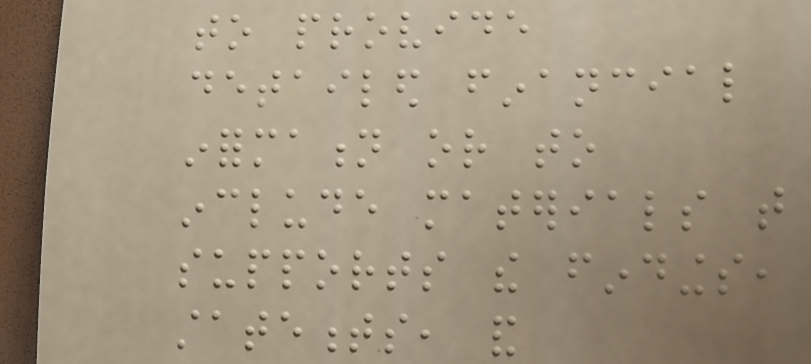to provide
detailed financial
information or to
include materials that
supports the findings,
statements, and
